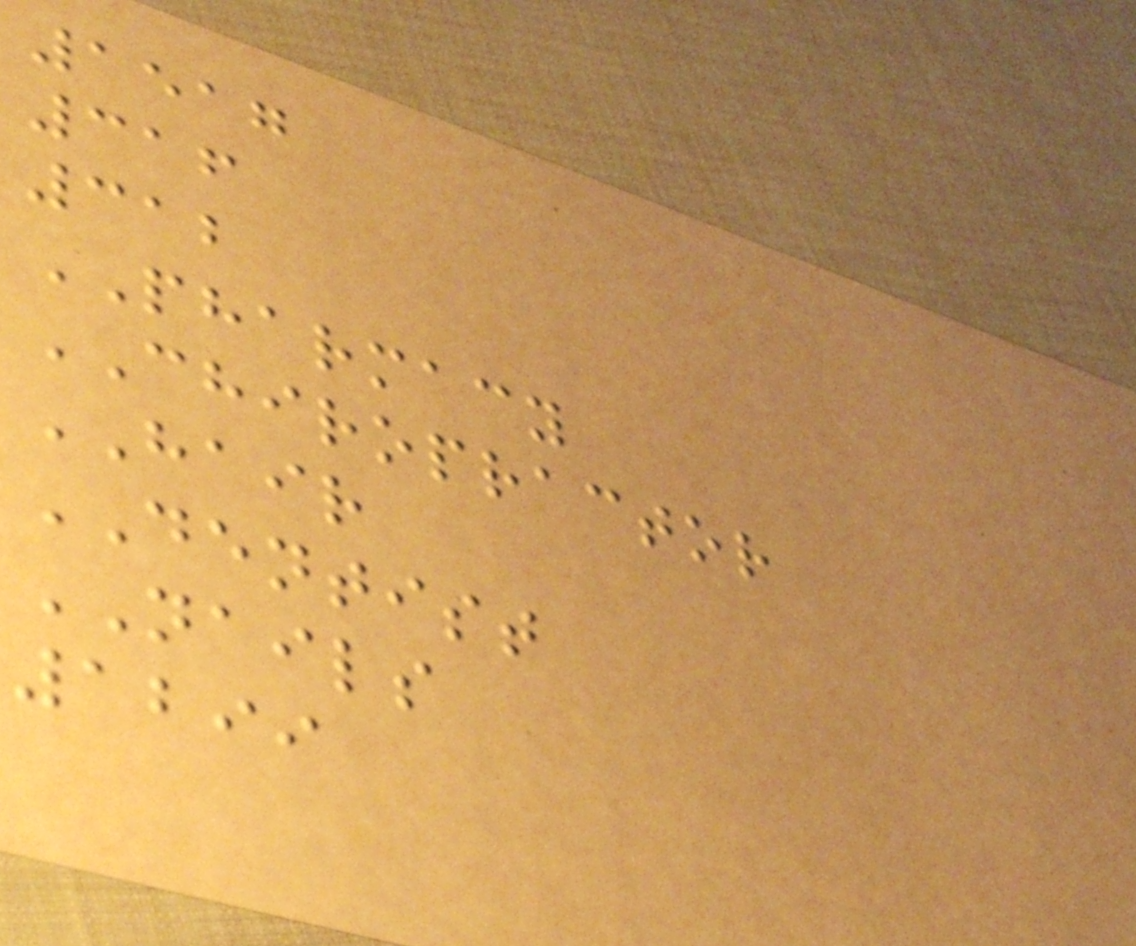1517
316
312
PHARMACY
CHIROPRACTOR
HAIR
DENTIST
NAILS
1299
